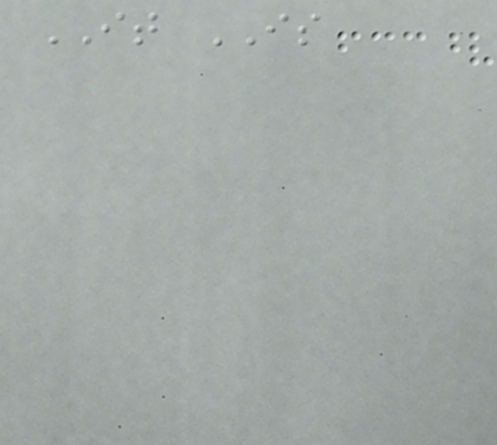IT IS
